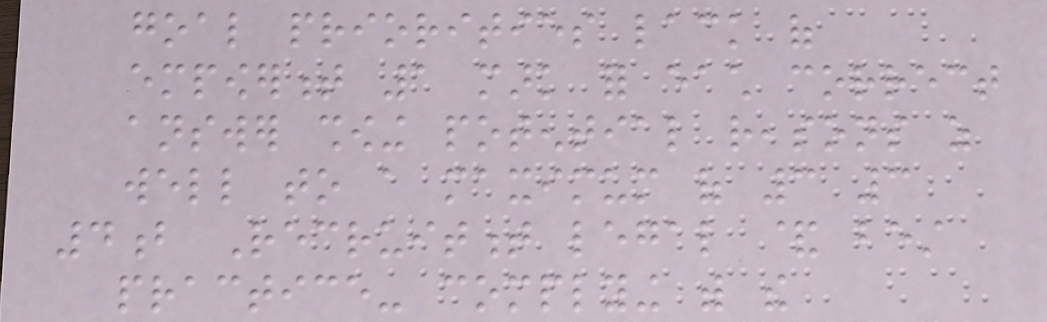goal priorities lack of
empowerment 1 mark for each correct
answer showing potential reasons as
well to a maximum of 3 3
4b Recruitment legal & best
practice- complying with the
